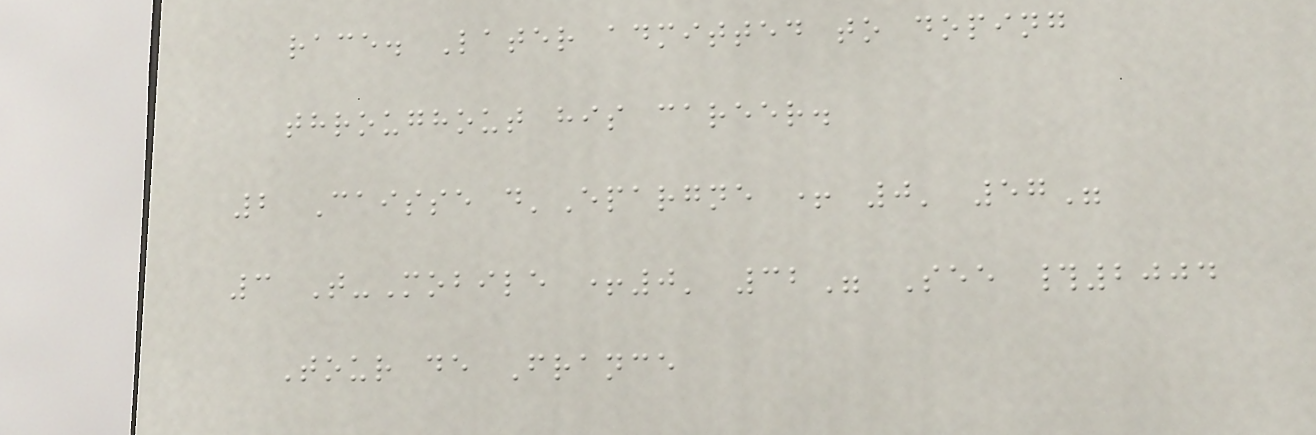race. Later admitted to doping
throughout his career.
2 Caisse d'Epargne + 0' 57"
3 T-Mobile +0' 32" See #2004
Tour de France
